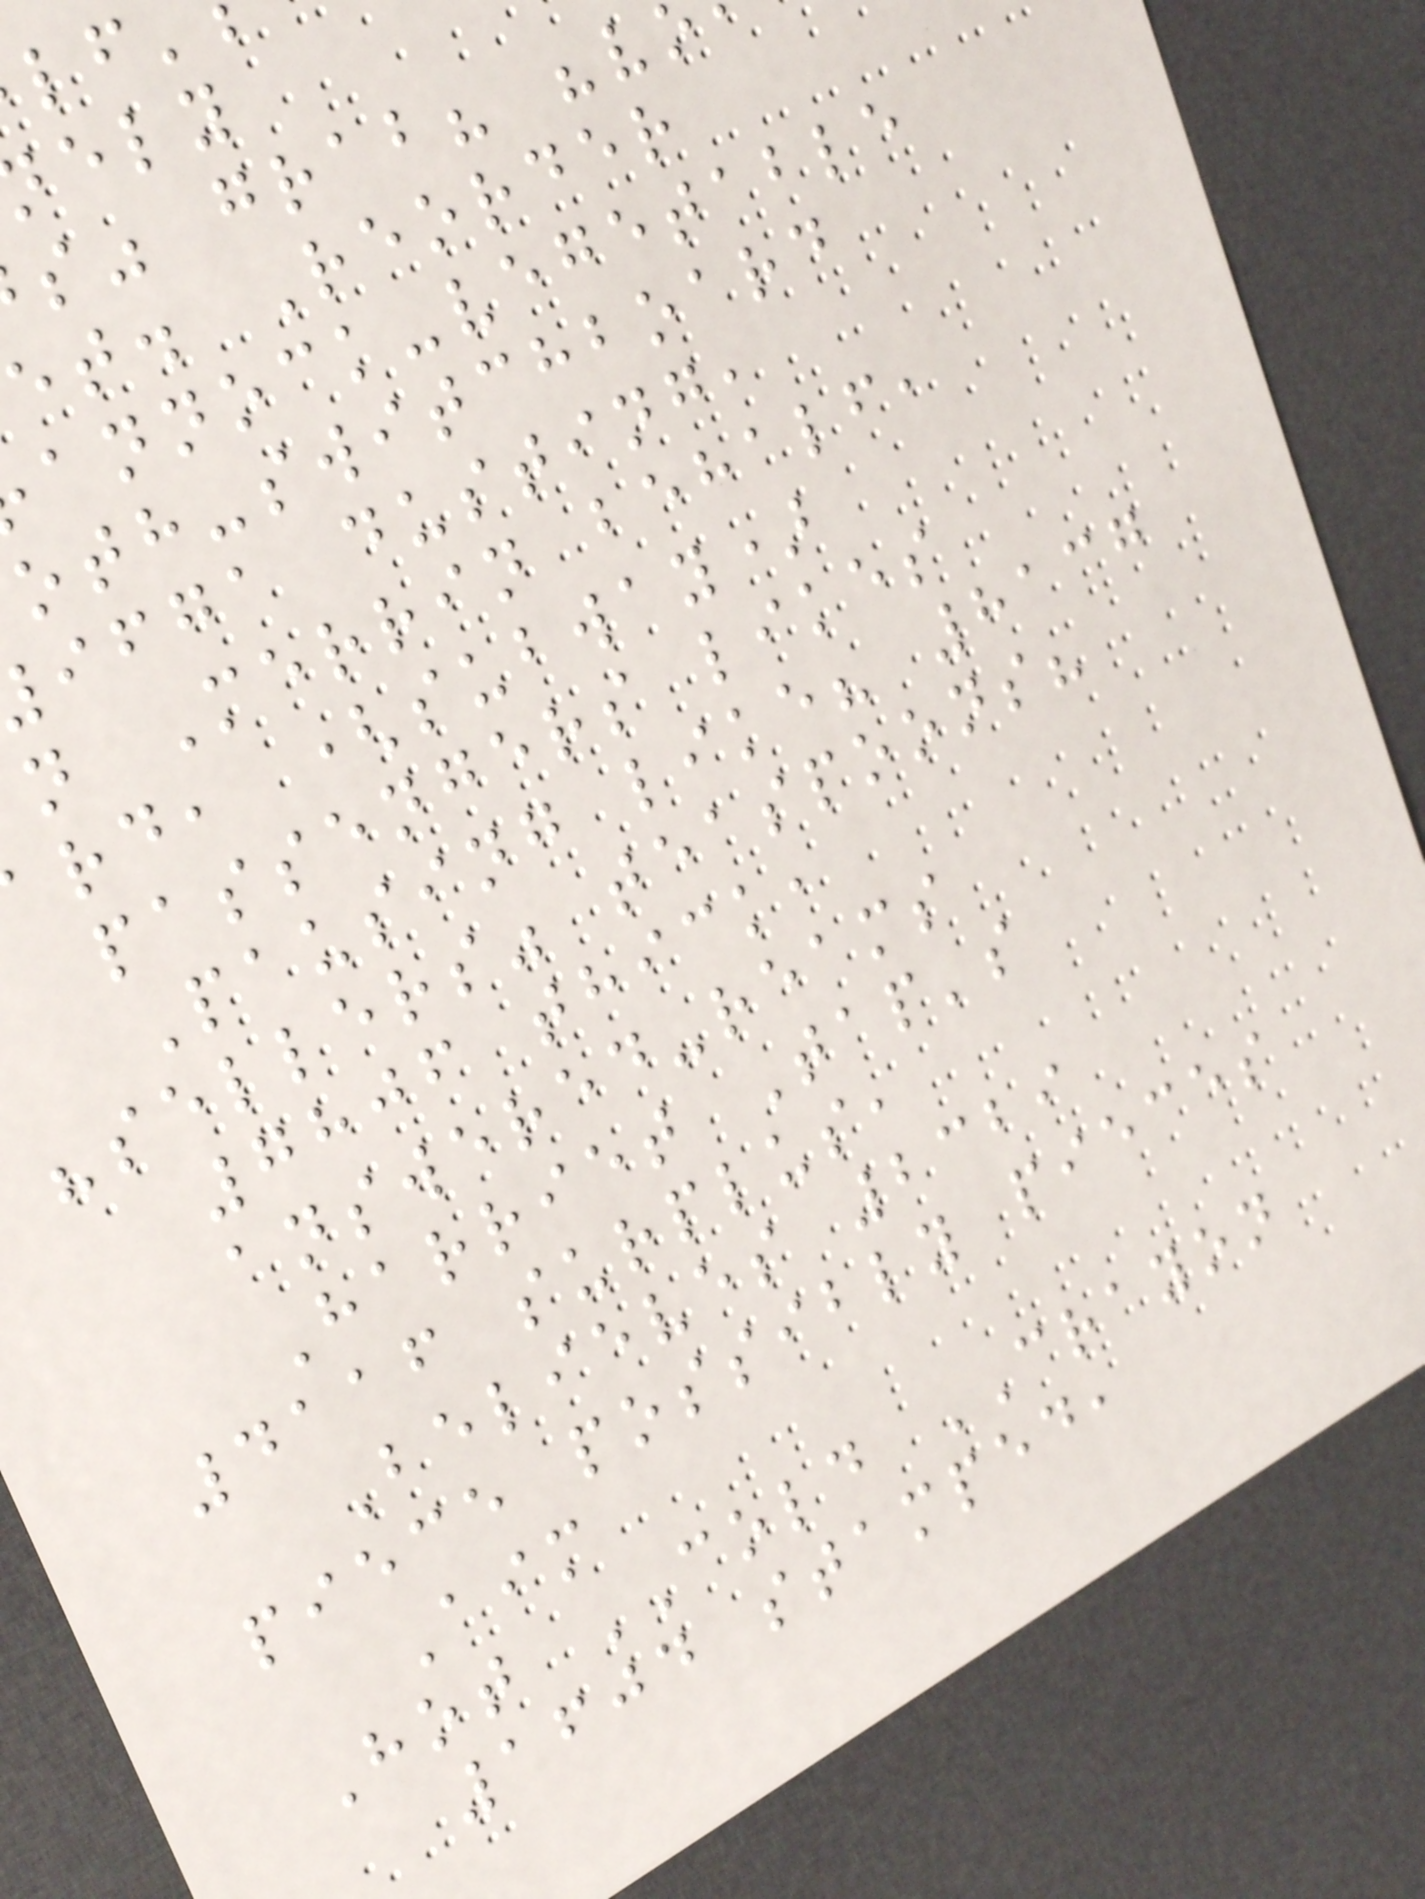s" grab? "v
et. Reorder
annock-vegetable
oth-switchboard
ifga dusting,
n Merrin behalf,
rd, (subway)
passengers likes
Pausing like? 8137
"sellers" teaspoons?
7806 thick,
answered-reams
Harriet Tap's
4116 surplus,
Believes 2329
piece possibly pieces
Aim
Hot COLD CRAYON
1604 stamped,
